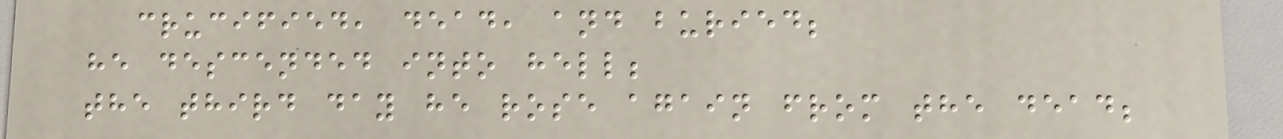crucified, dead, and buried;
he descended into hell;
the third day he rose again from the dead;
